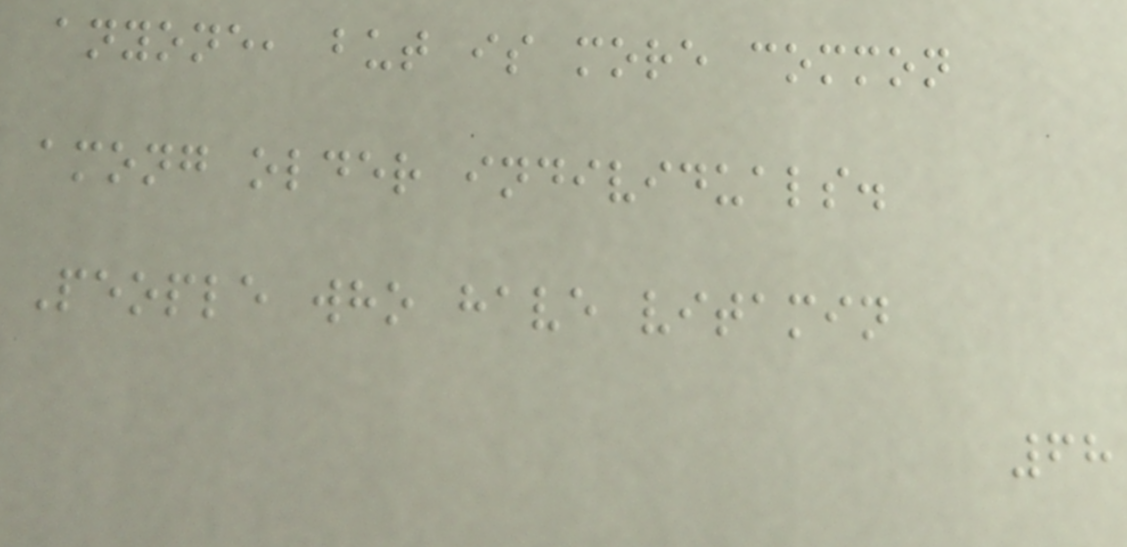anyone, but is more common
among older individuals.
People who have vitamin
68
